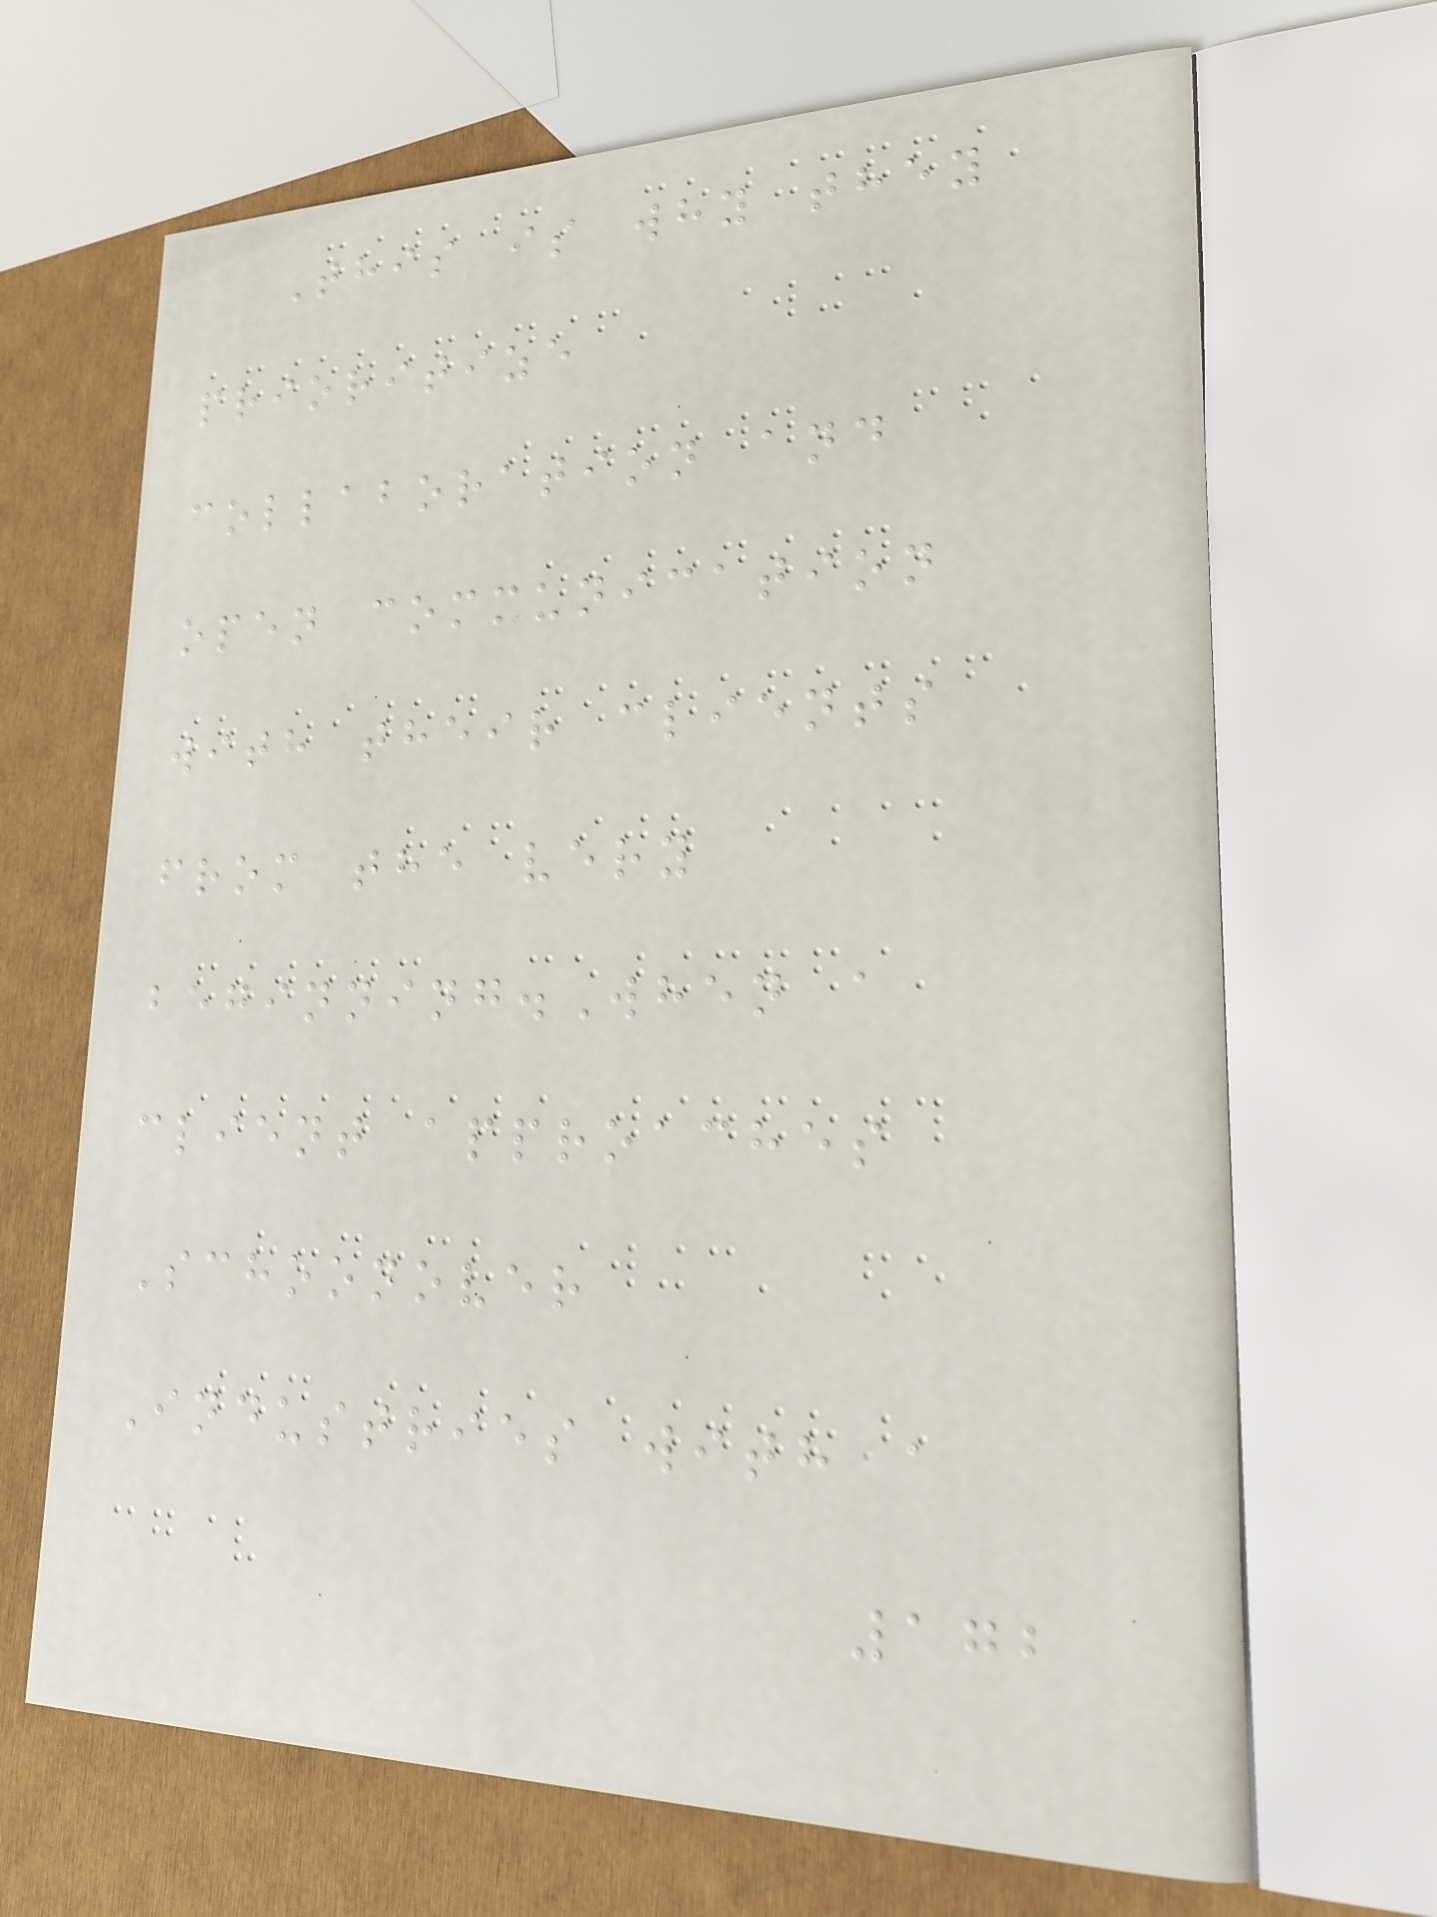This is why they
prioritize
collaboration and
open communication
with their clients
from the very
beginning.When a
client approaches
Schoonover
Industries with a
172
